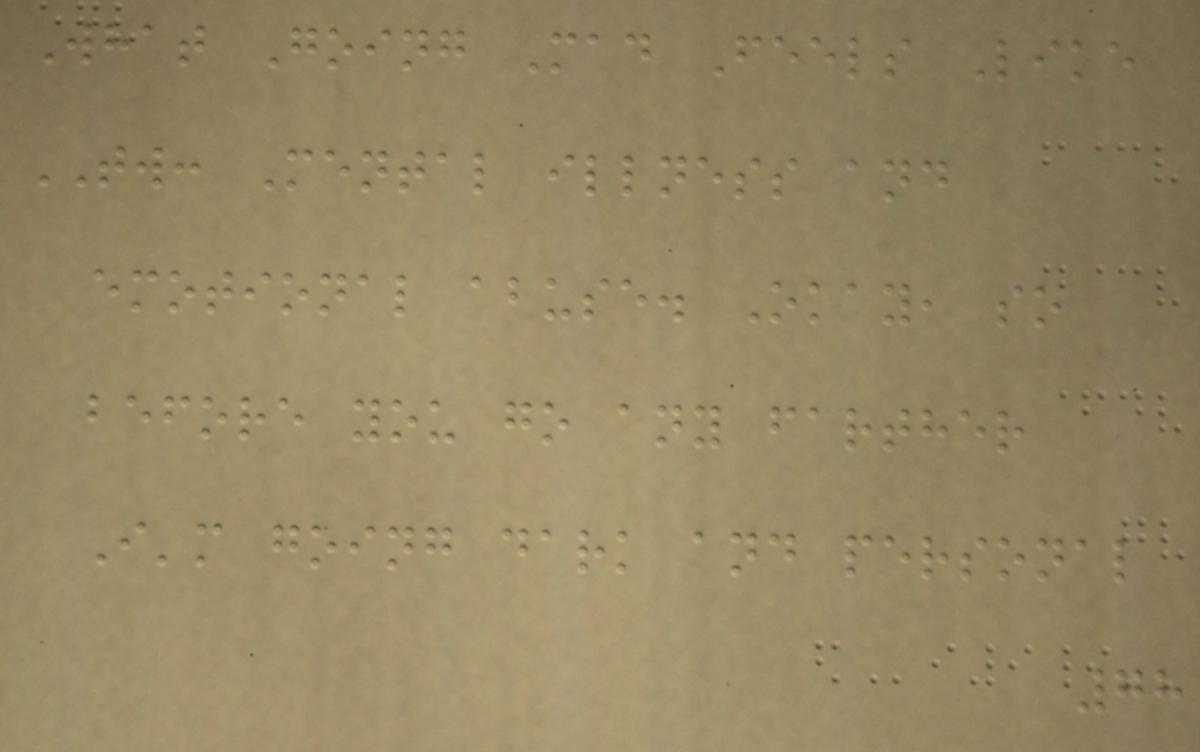What Going Mad Feels Like
TW: Mental illness and
emotional abuse. Okay, so
before you go any farther
I'm going dark and personal
78
